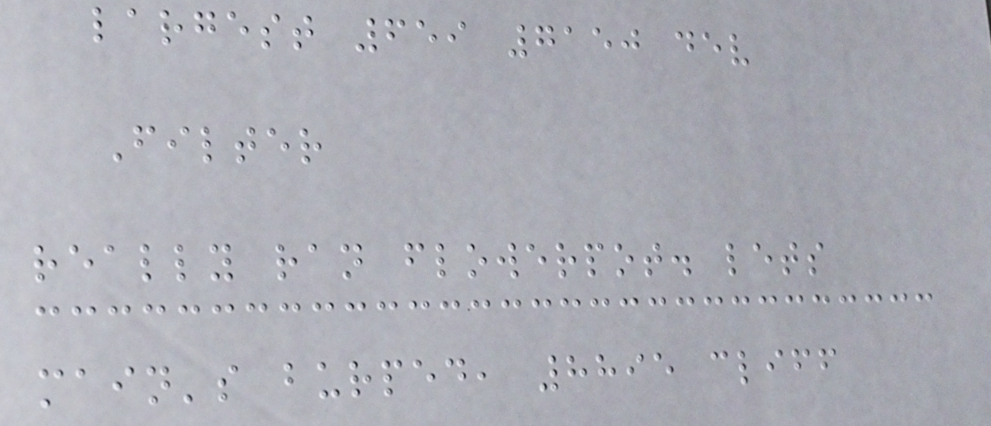largest 659 7150 dev
Filter
really ran flowerpot. lets
main's burped, 8895 cliff
